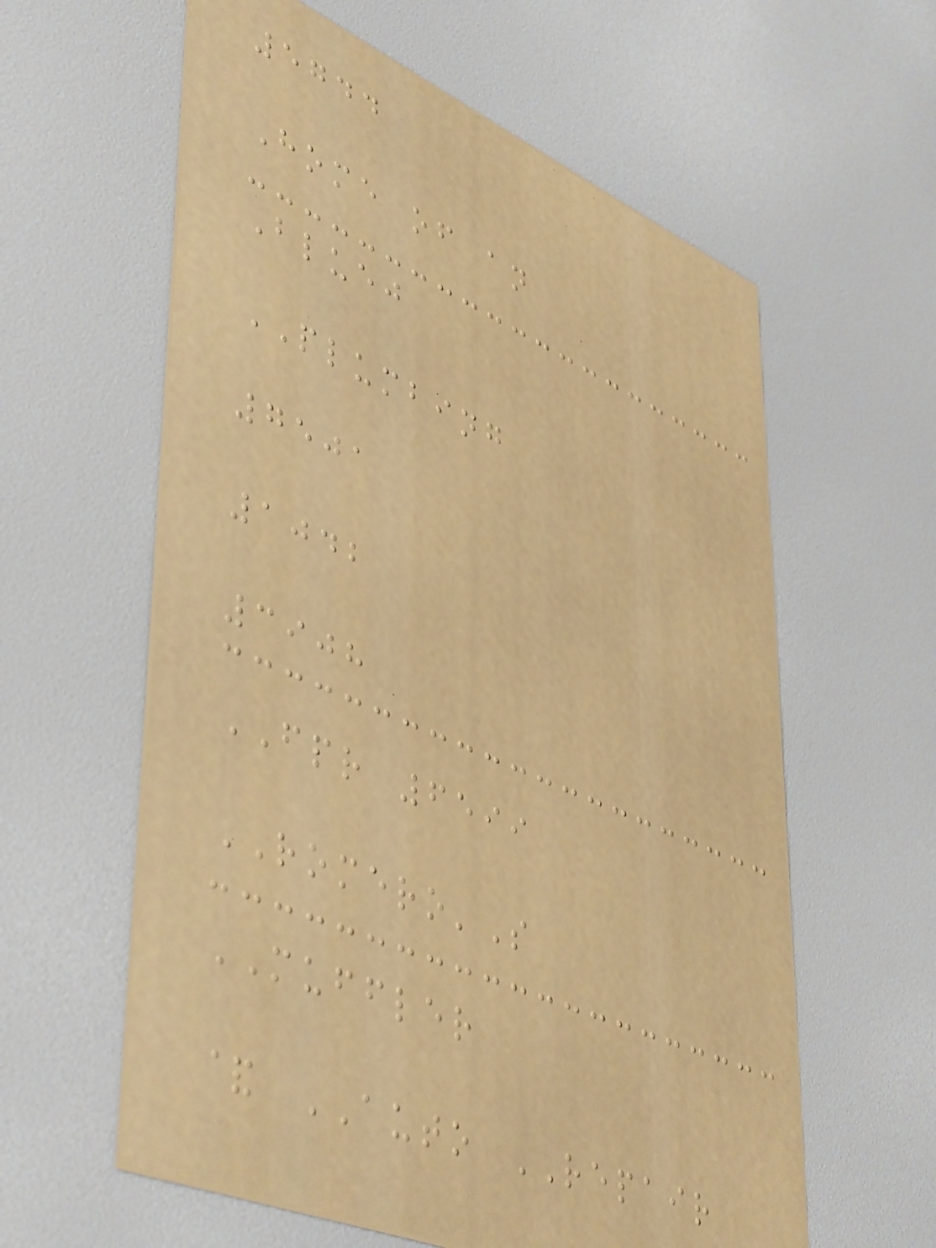5744
Home of an
Bluej
PLUMBING
7501
1042
3908
FPR 6599
ROMERO'S
MUFFLER
& AUTO REPAIR
